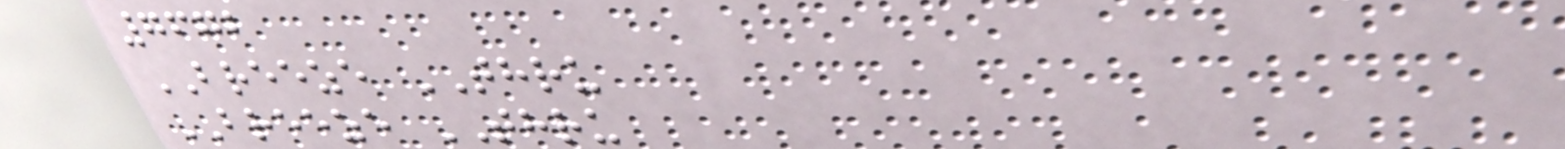7672
BREEZE THRU
BREEZE THRU
